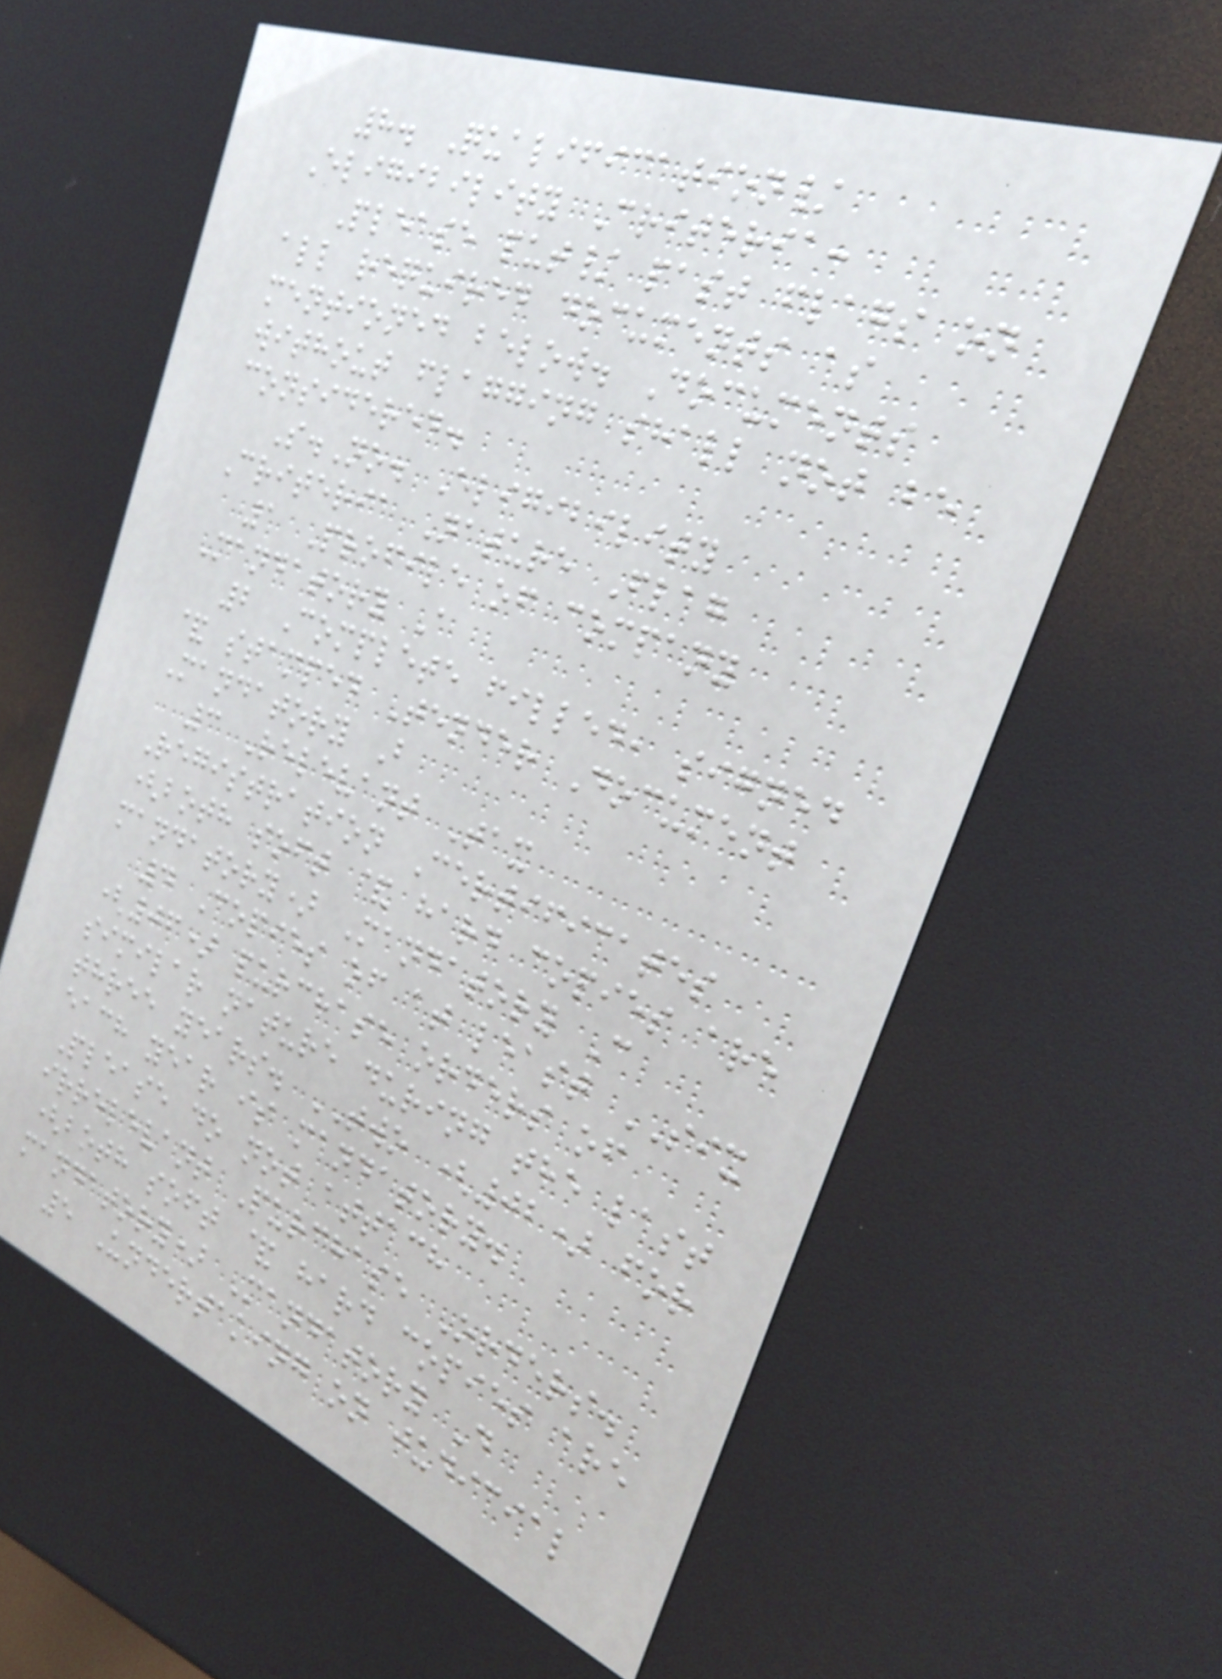8. Qualification/
Eligibility Criteria:
Please put/ past flags on
all required documents as
mentioned below. Documents
without flagging shall not be
considered.
S.No. Eligibility
Criteria Nature Flag
1 Profile of company
Mandatory A
2 Complete filled, signed
& stamped Tender Document
Mandatory B
3 Relevant Tax
Registration Certificates
(both soft & hard copies are
mandatory) Mandatory C
4 Copies of at least SIX
(06) purchase orders of
similar nature during the last
three years. TWO (02) for
each year is mandatory.
Please do not attach
irrelevant Purchase Orders.
(both soft & hard copies are
mandatory) Mandatory D
5 Undertaking on judicial
